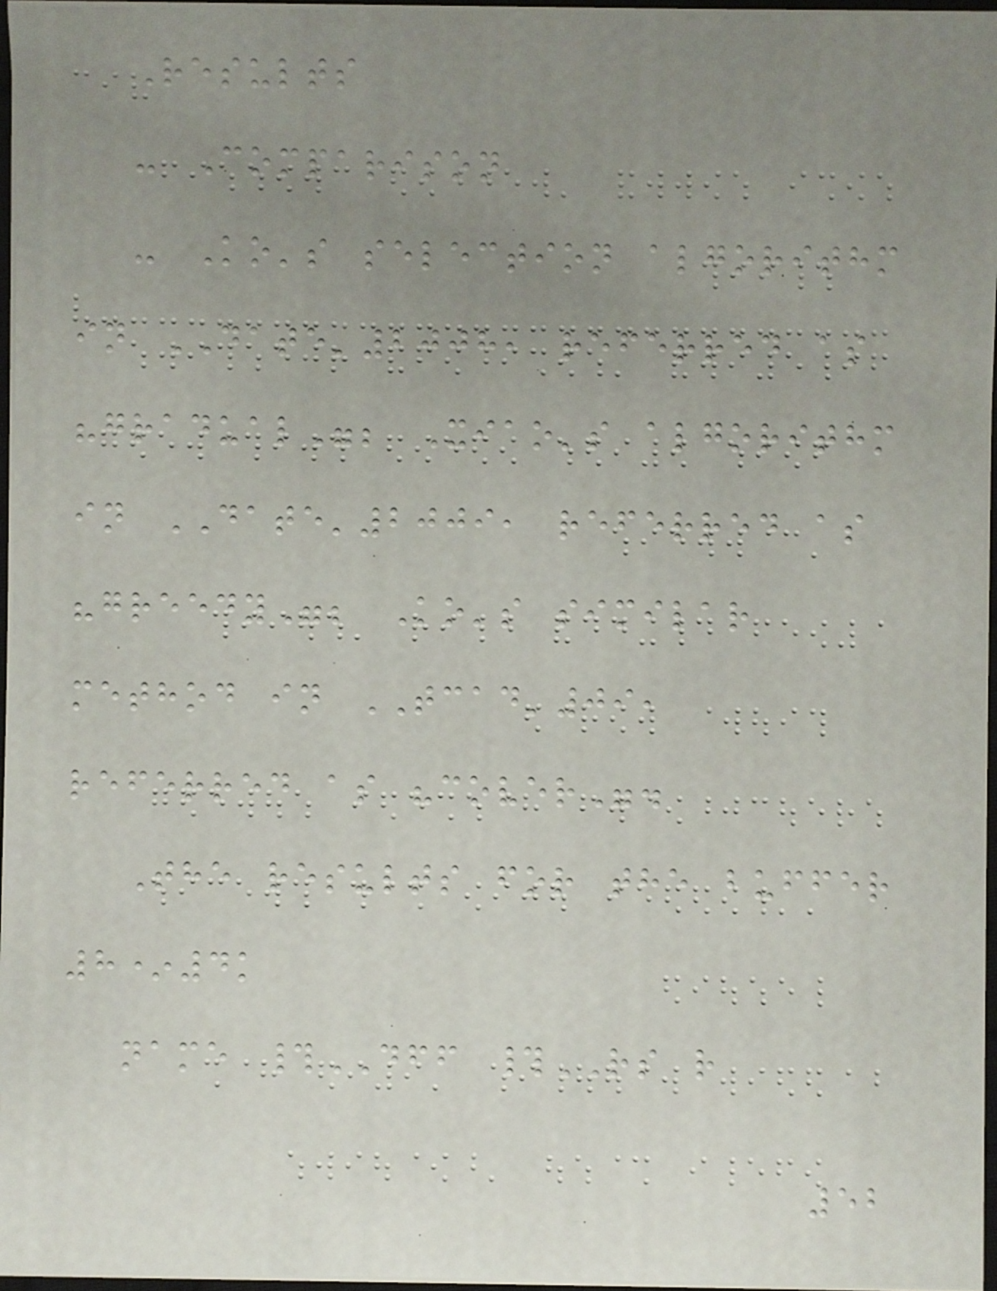Results
- Comparison
- Ko's selection algorithm
in DATE'2008, referred as
"gradual"; Xiao's algorithm
in DATE'2009, referred as
"greedy"; Ko's similar
method in TCAD'09,
referred as "cover".
The results for the buffer
8*4k
name #DFF #RS r
52
